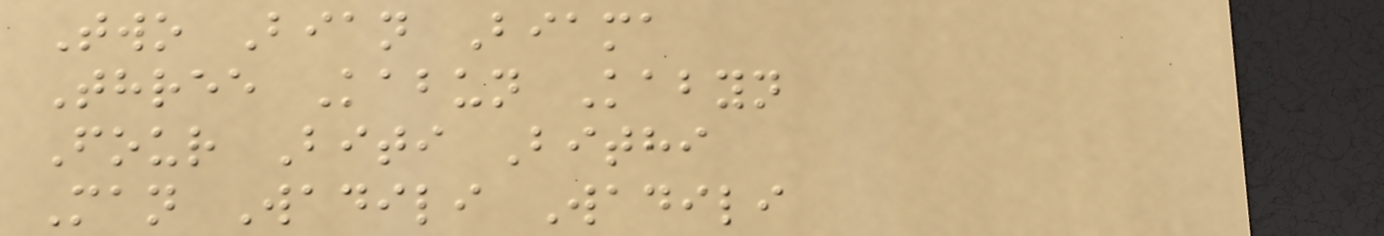Two Bian Biama
Three Kabun Kabyn
Four Biti Bithi
Man Wadili Wadili
